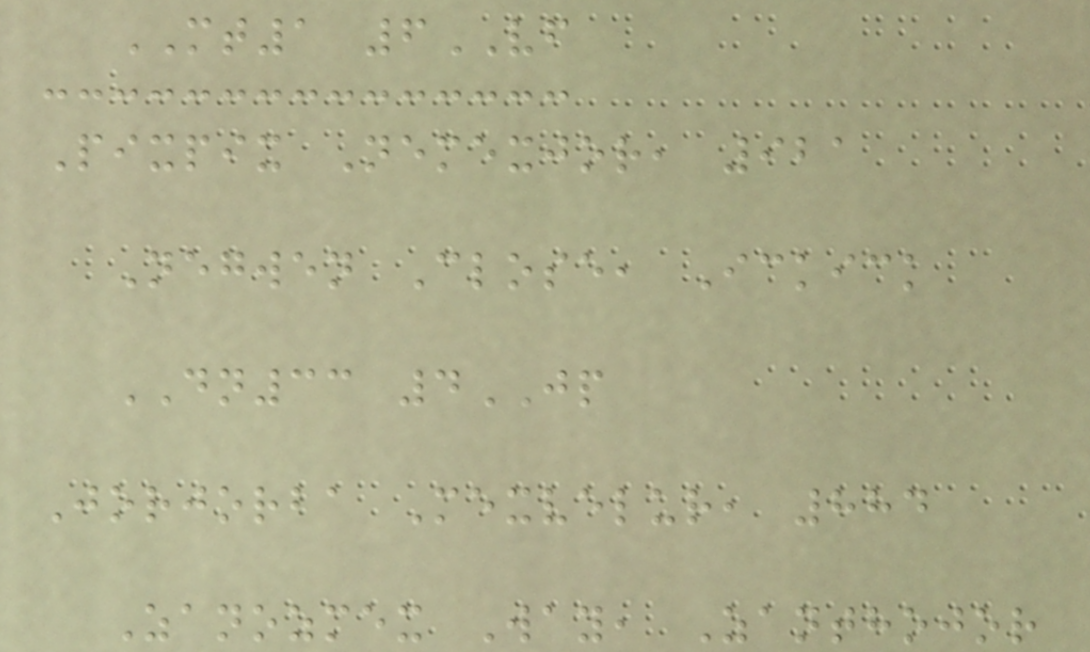MT1 6VF
Pixpix Nemexjor, 921
Negwen Close, Ickick
DN33 4JP
Jorjorba Mexvelur, 884
Zanozmex Way, Zanthojor
